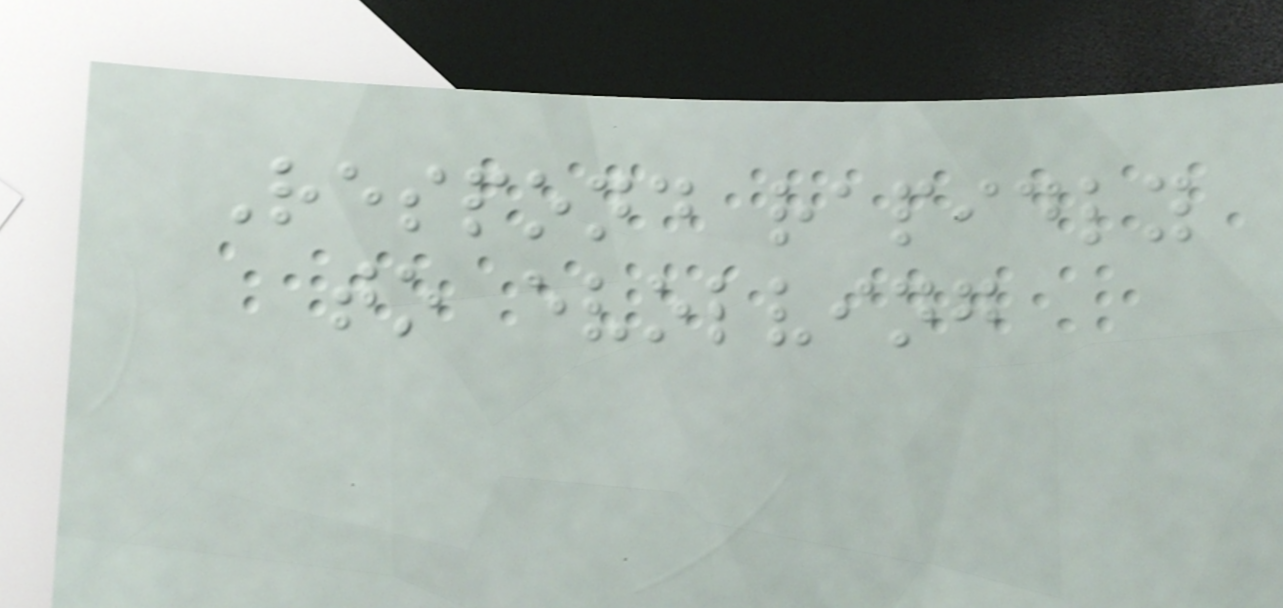Respond rapidly
to evolving
